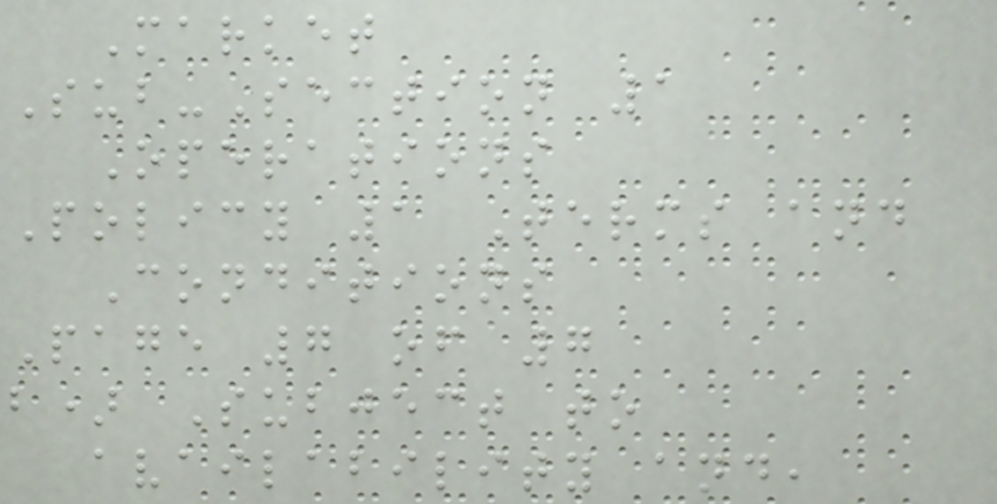Market
Sub-Section 1
Operations
Policy 1 Terms and
Conditions
Page 7 of 7
b) Subject to
availability and,
